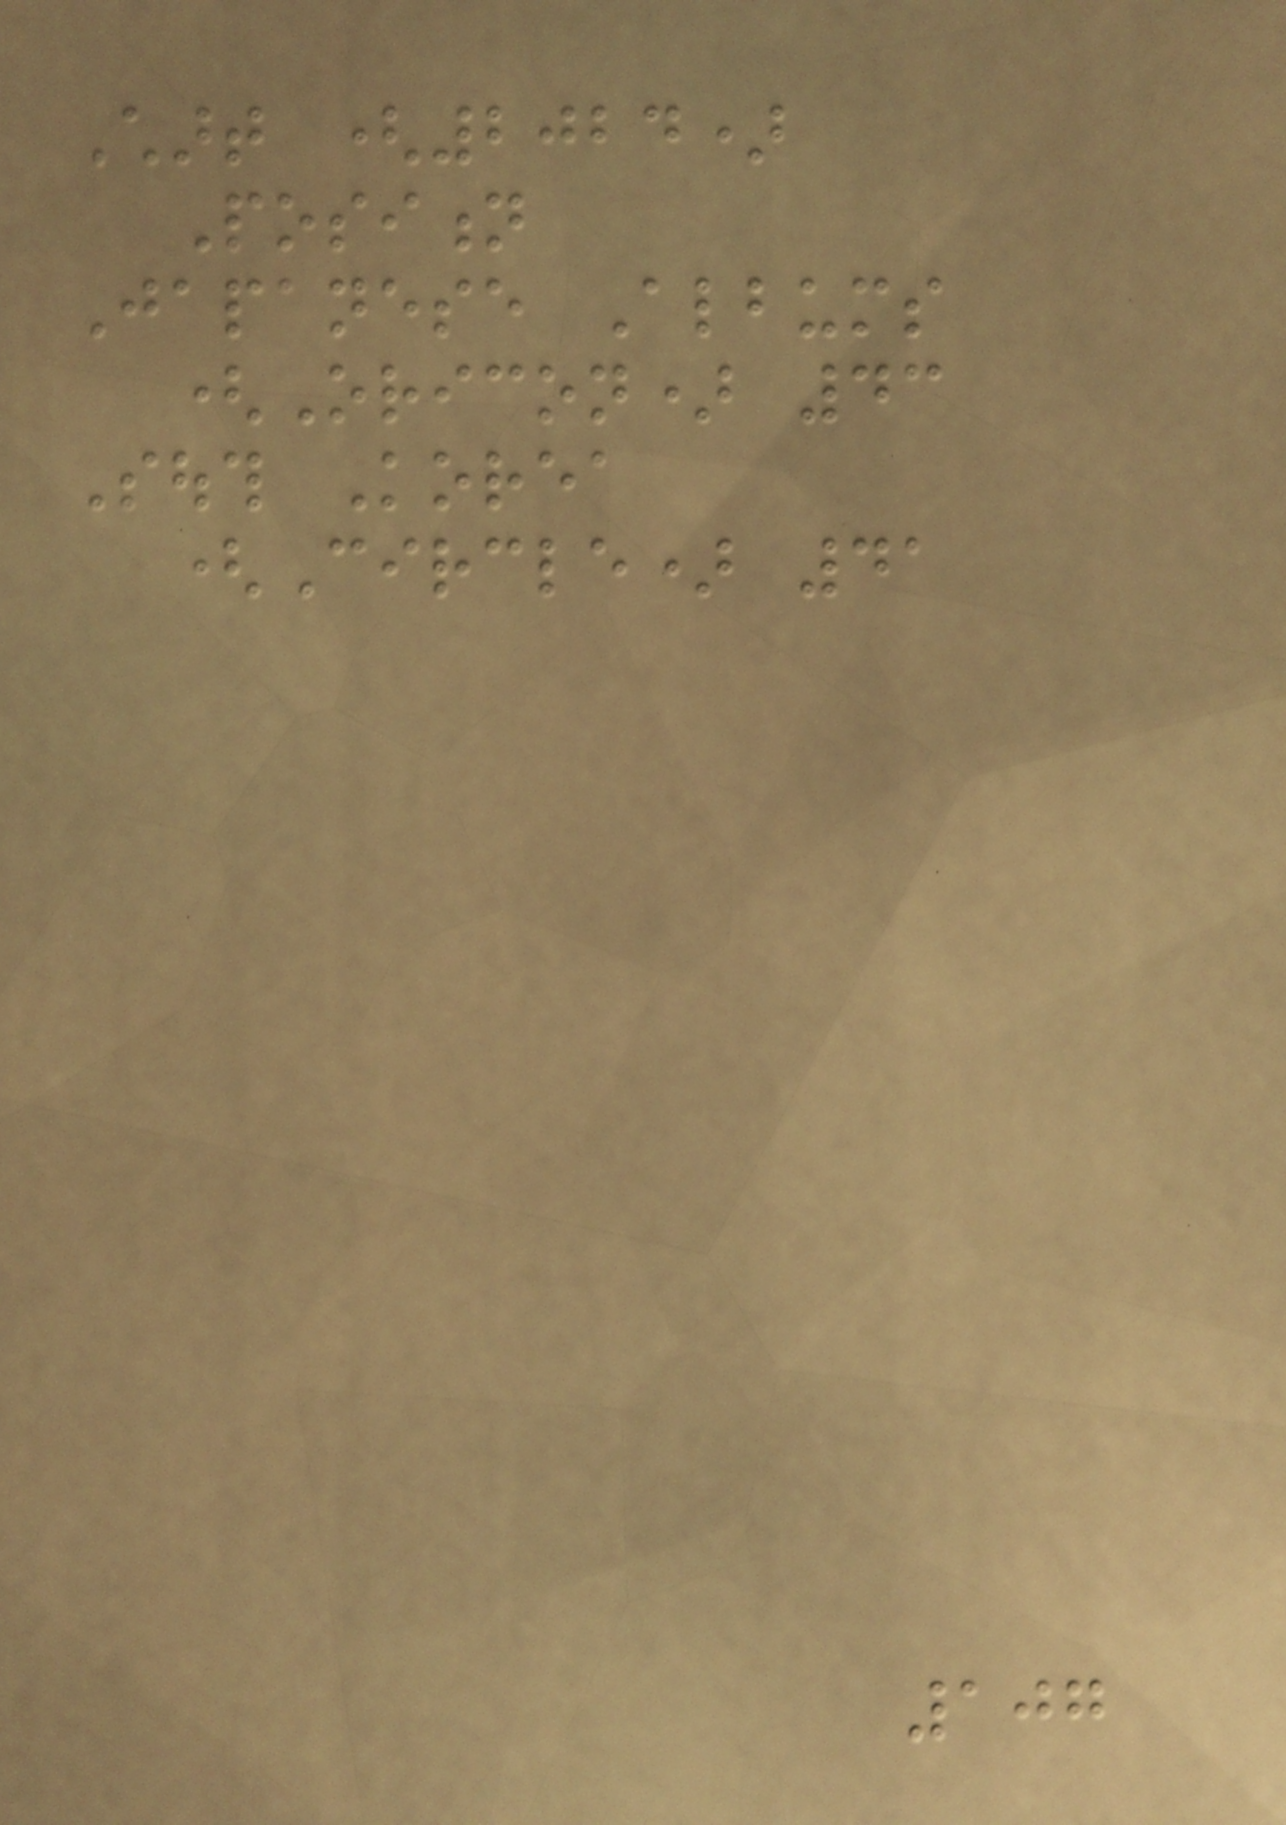Chart (2024)
Position
Japanese Albums
(Oricon) 43
South Korea
(Circle) 41
107
